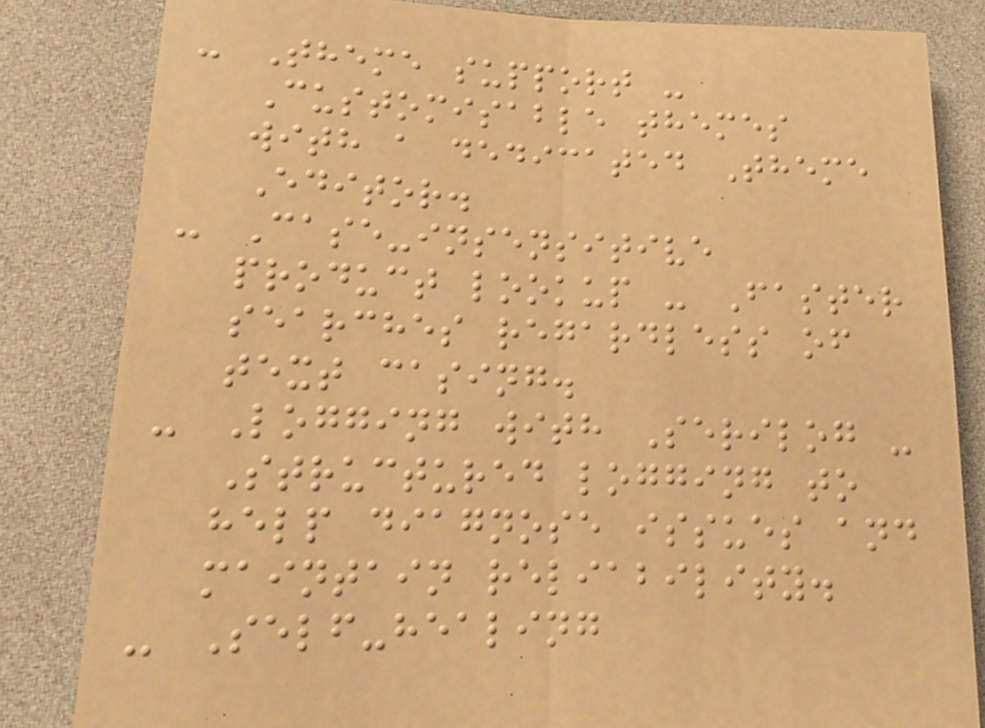- Theme support -
Customisable themes
with a dedicated Theme
Editor.
- Case-insensitive
product lookup - Faster
searches regardless of
text casing.
- Logging with Serilog -
Structured logging to
help diagnose issues and
maintain reliability.
- Self-healing
